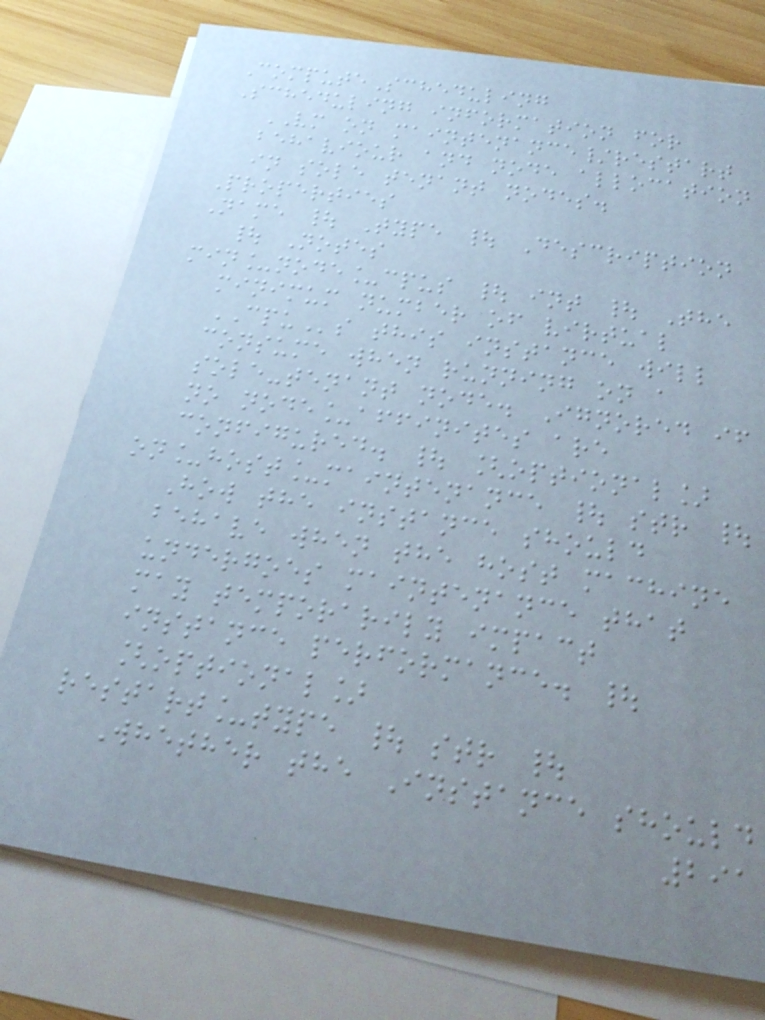ComputeScheduling
Scheduling information for
VM on maintenance/restart
behaviour and node allocation
in sole tenant nodes.
Properties
Name | Type | Description
| Notes
min_node_cpus | int | The
minimum number of virtual
CPUs this instance will
consume when running on a
sole-tenant node. Ignored if
no node_affinites are
configured. | [optional]
on_host_maintenance | str |
How the instance should
behave when the host machine
undergoes maintenance that
may temporarily impact
instance performance. |
[optional]
restart_type | str |
Whether the Instance should
291
